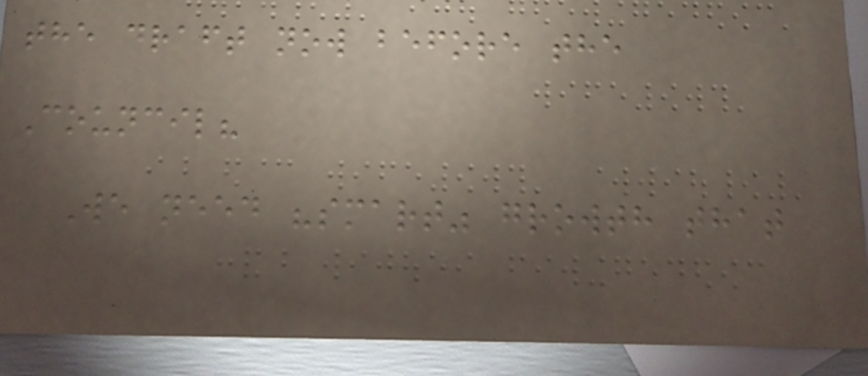the draft now before the
Council?
We need "smart" growth that
